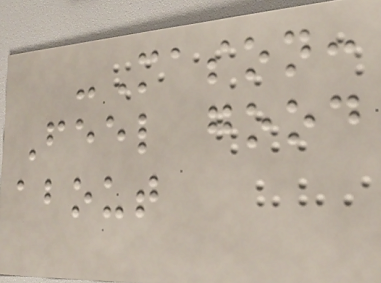-Mason:
Feel good
about
